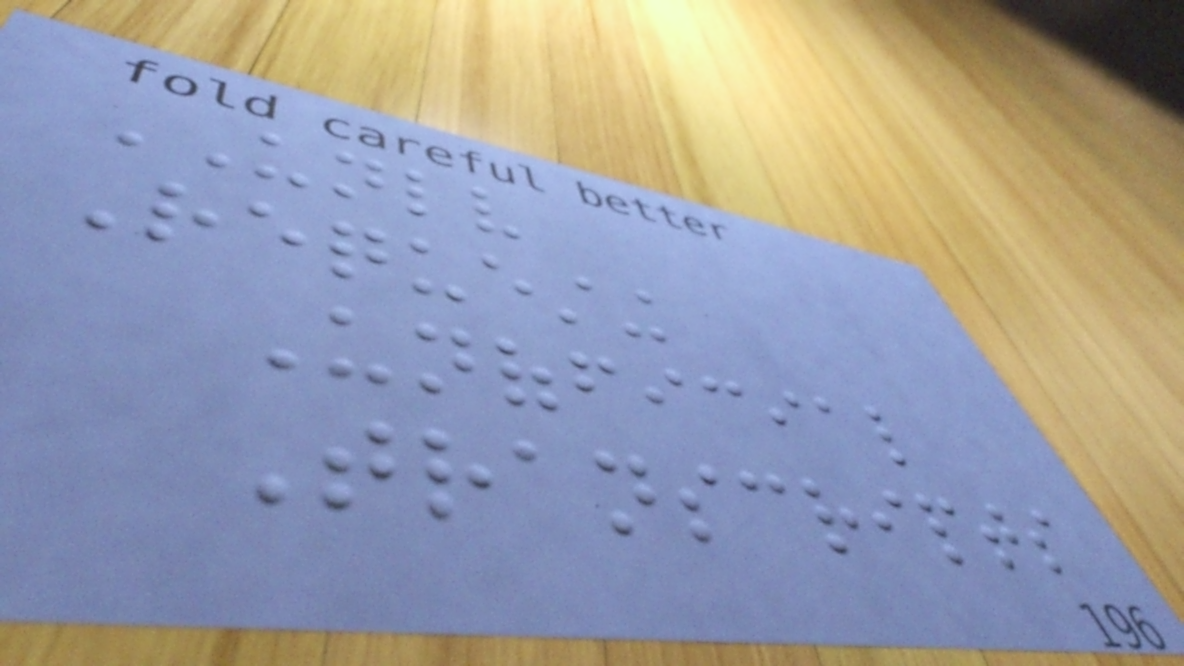UNLV
Requesting
Unofficial
Transcripts
